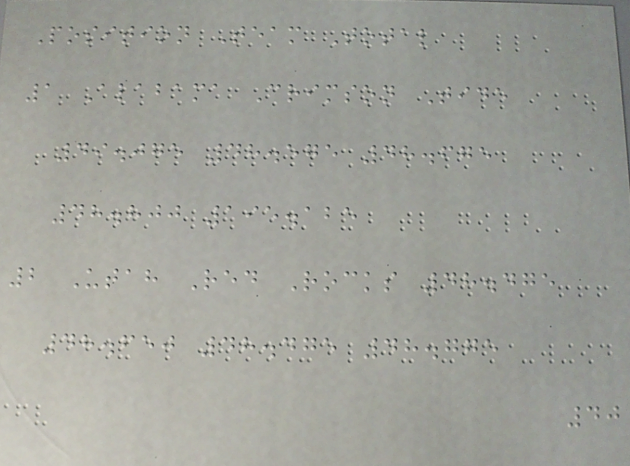Position Team Total
1 Alabama Crimson Tide
49.075 48.575 48.675
48.800 195.125
2 Utah Red Rocks 48.475
48.650 48.475 48.775
40
